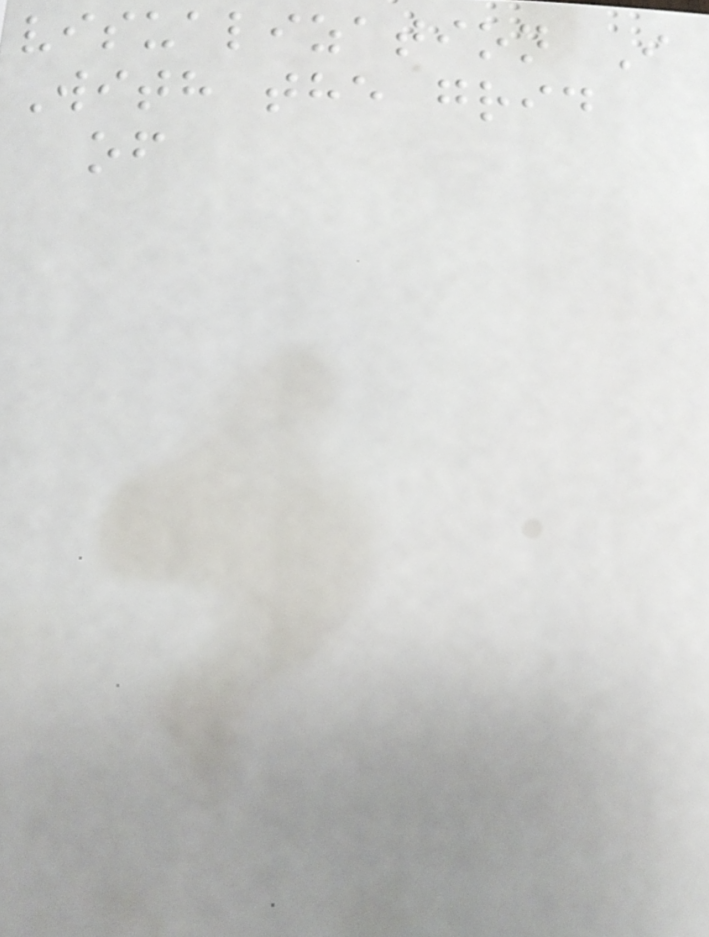visualization I
With the grid
of
